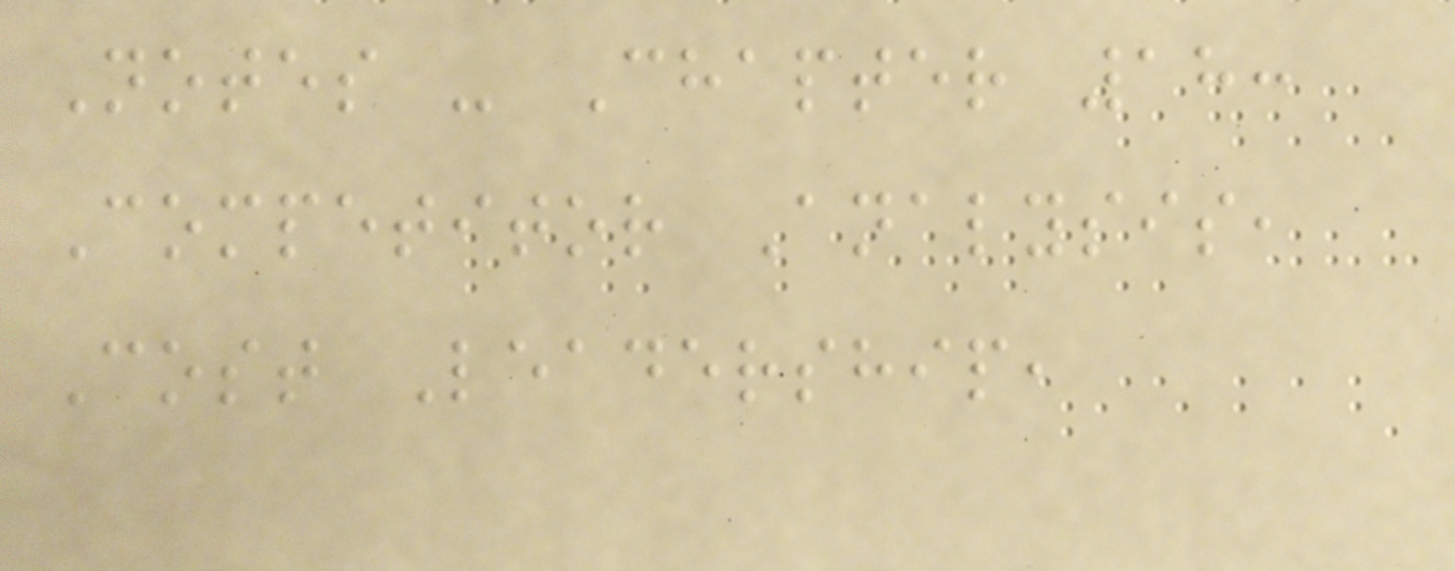Notes - Chapter 18:
Competitor Analysis,
Cost Leadership,
